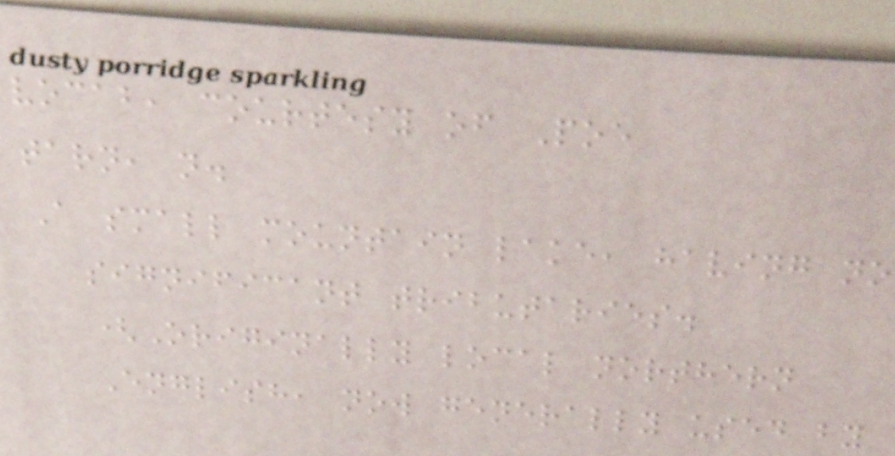vocab, courtesy of Poe
tarn, n.
A small mountain lake, having no
significant tributaries.
(Originally local northern
English, now generally used by
